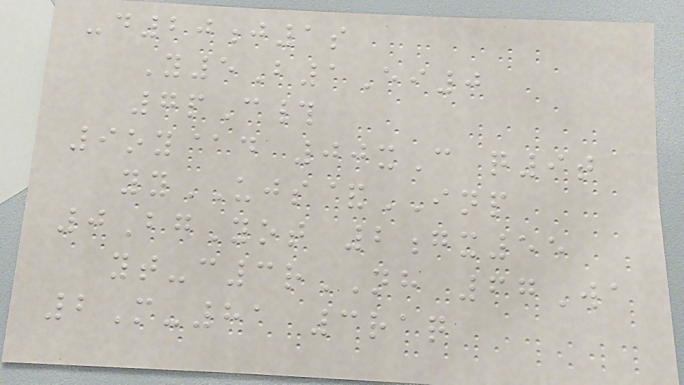-d20j1s
Y5B1Ei0
7pC#
9oy@d 00xC q9t
yyUJS&INP
0BgYot 2gx55
yt-c3rNH 67Wa
2M-81 3raq
